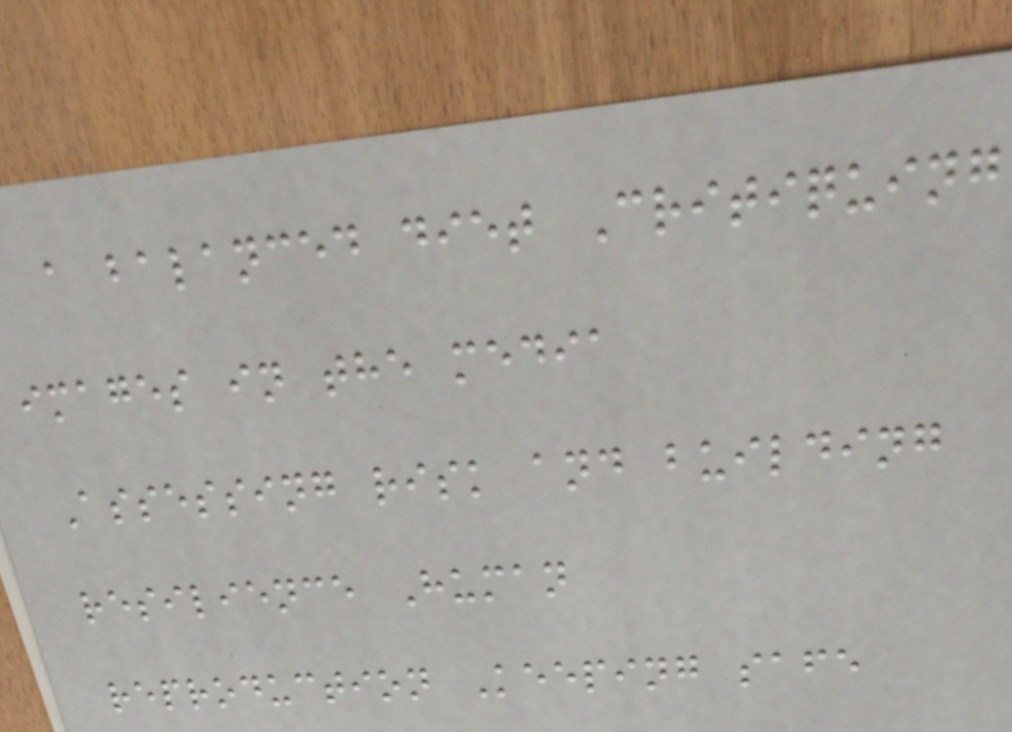a balanced diet Critiquing
images in the media
Assessing risk and building
resilience Human
reproduction Keeping safe
